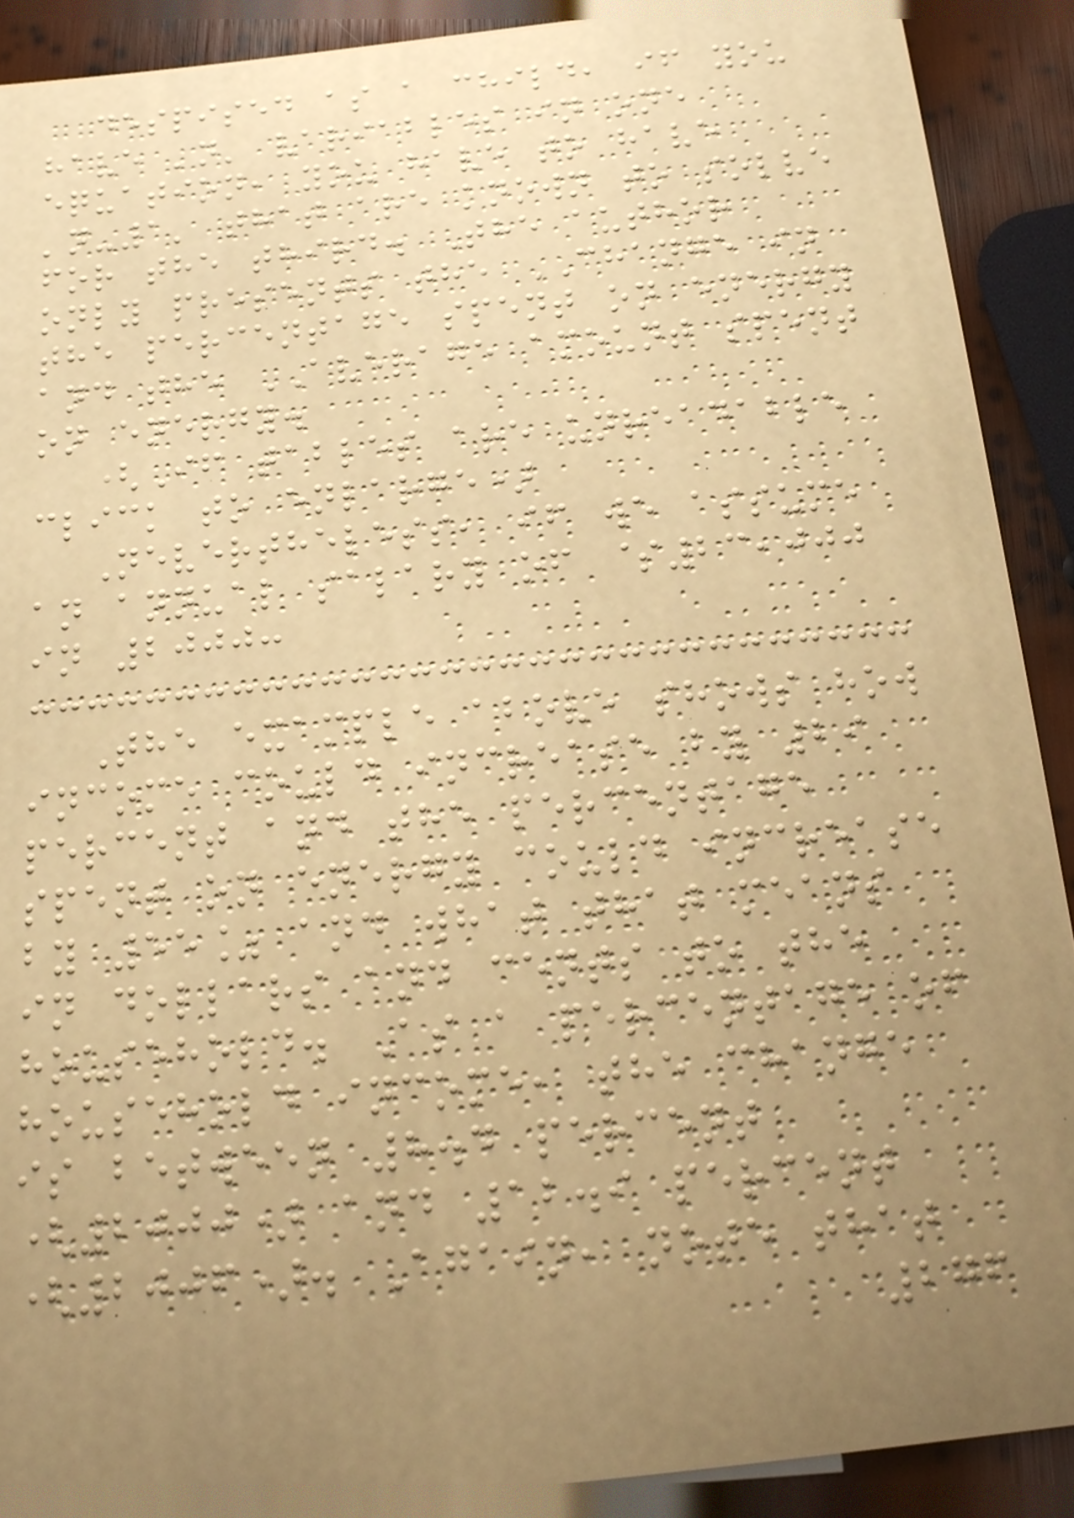despised as a child, if you
have 'n' variables in one
equation, you have to have
'n-1' that are known to solve
for the third. The author
only presents the CHANGE in
the percentage spent on energy
and the AVERAGE amount spent
on energy.
(If tables are unreadable
click to enlarge)
Nevertheless, if we assume
an annual salary of $23,000
in 2000:
The example above shows how
income could increase by 29
percent and the percentage
spent on energy could increase
by 55% and what that means
in dollars and cents to the
household. As a percentage of
household income, the change
is between 8.4 percent
(2000) and 12.9 percent
(2006). Again, note that
276
